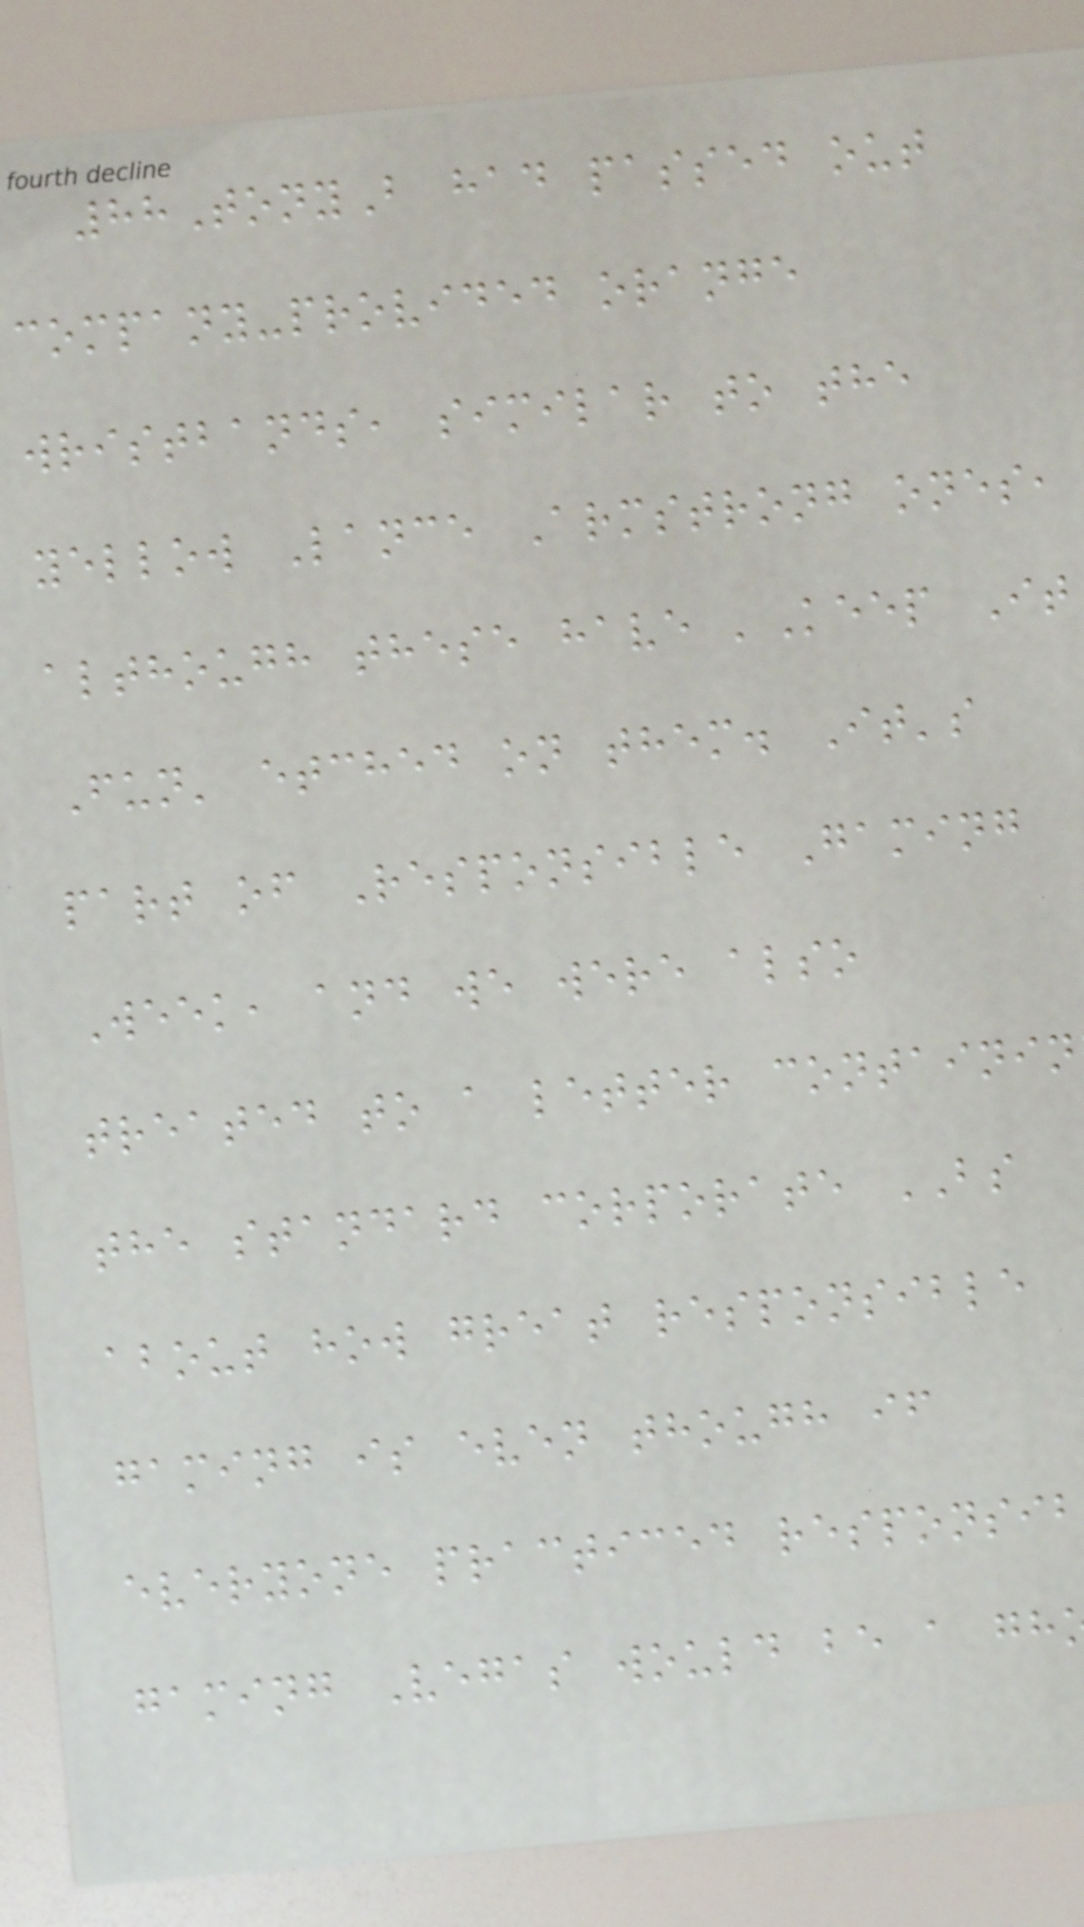88TonyB had passed out
company-provided orange
wristbands, similar to the
yellow Lance Armstrong ones,
although these have 'Keep It
Fun' etched on them. It's
part of Responsible Gaming
Week, and we were also
treated to a letter containin
the standard corporate BS
about how great responsible
gaming is even though if
everyone practiced responsib
gaming Vegas would be a gh
